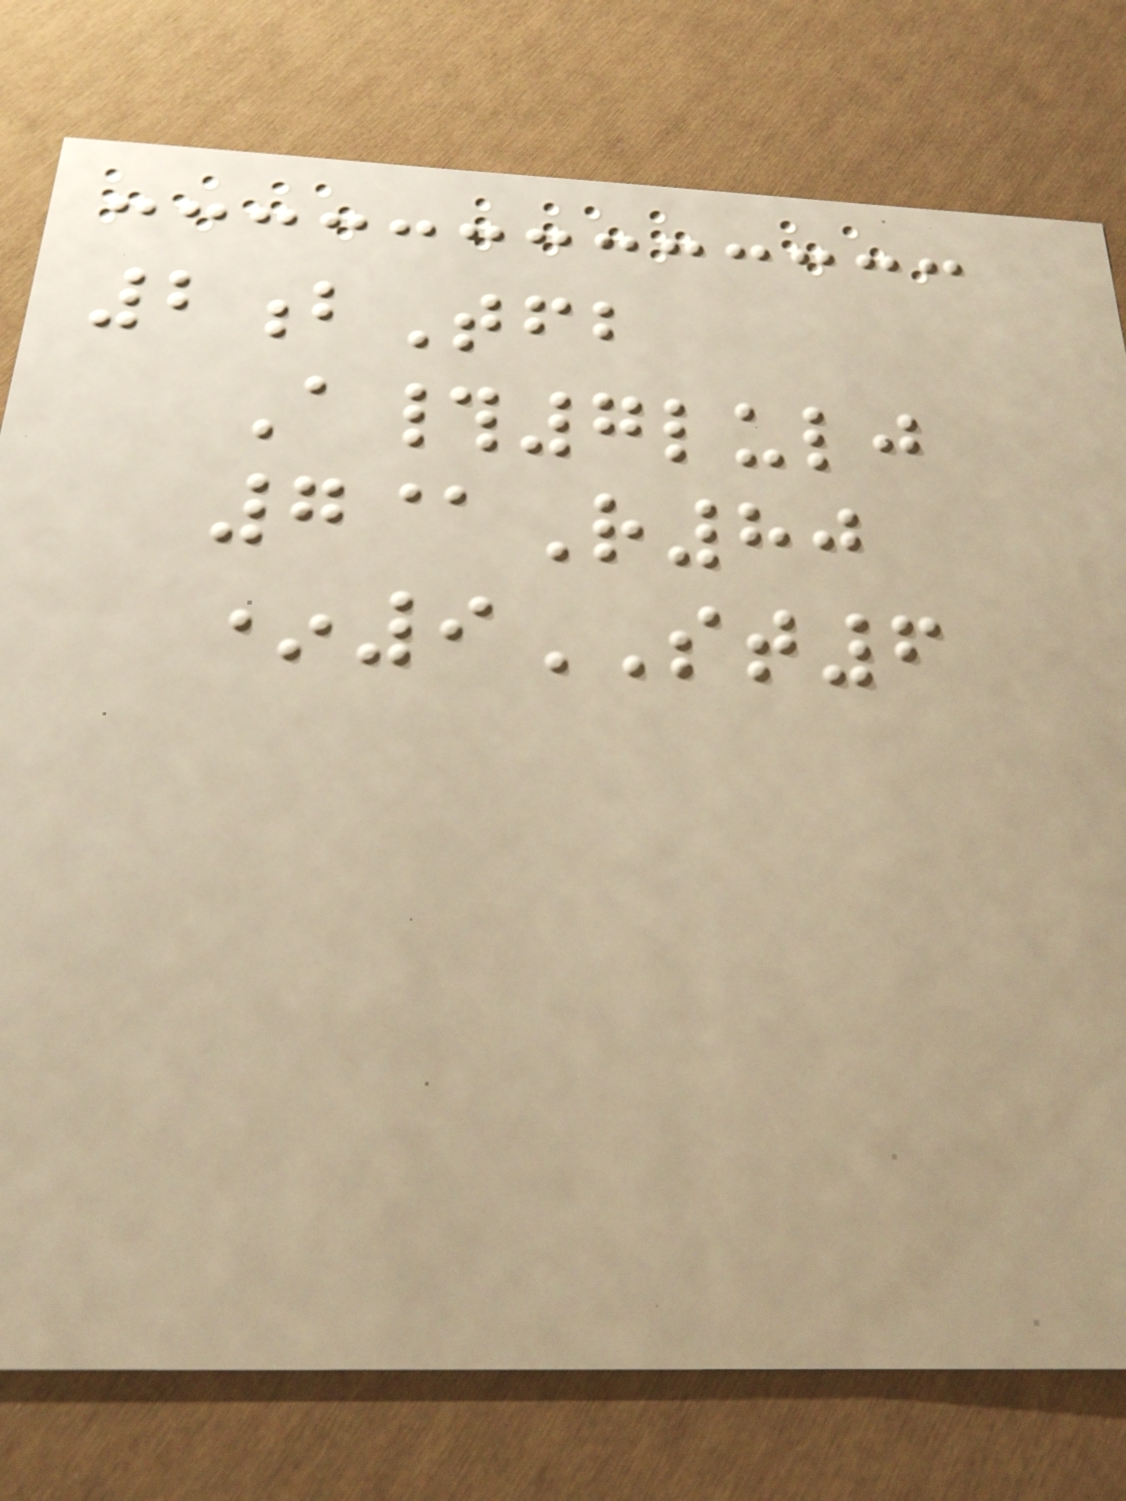2bTfb
A#7lulj
7@R80
*9ST6
